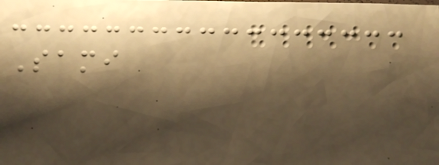Sami
